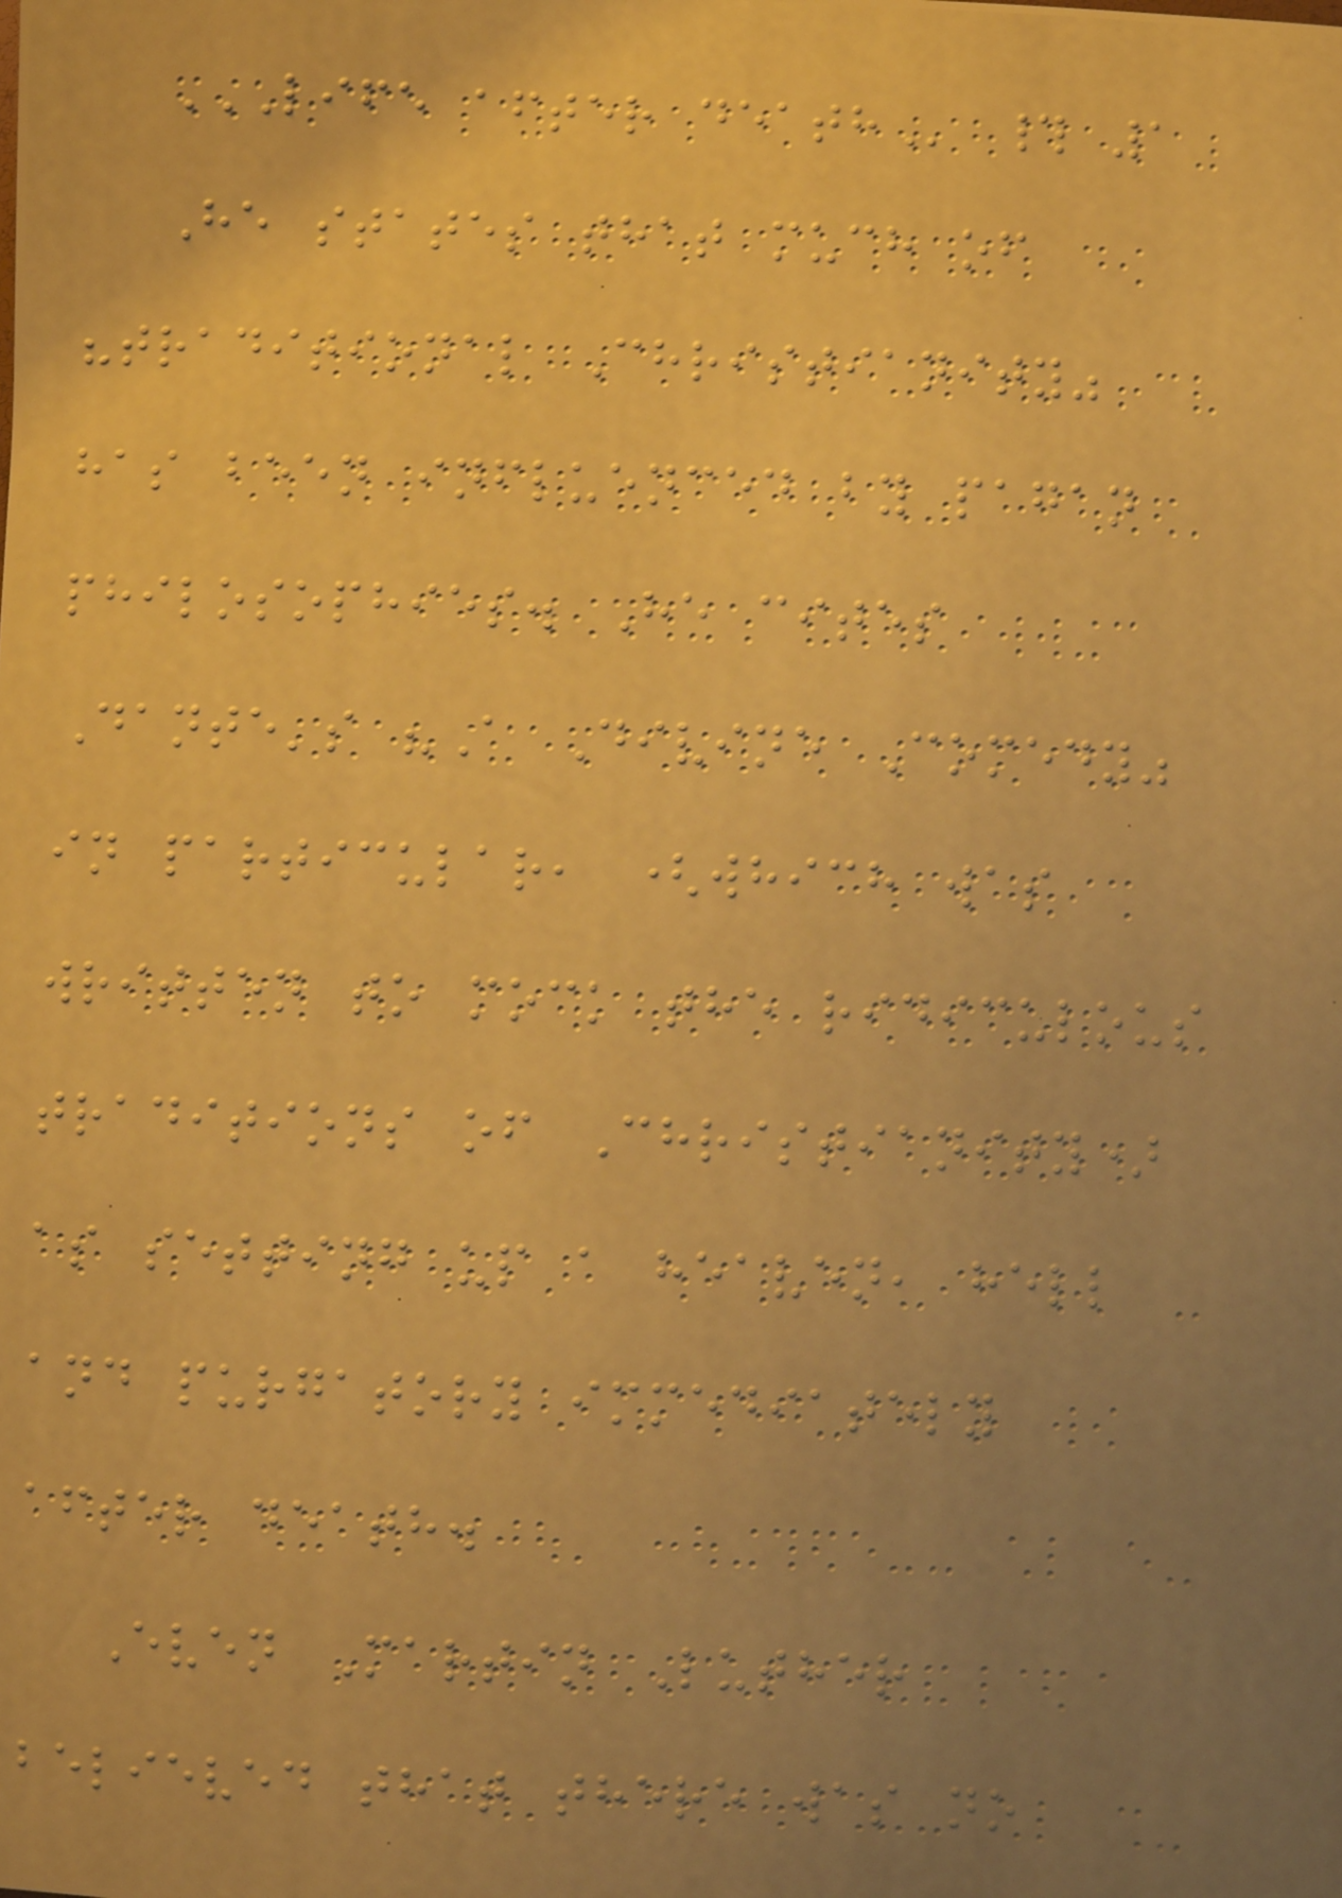LIFE AFTER DEATH # 1
He states that much of
"traditional Christianity"
has been influenced by pagan
philosophies. He cites
Dante's "A Divine Comedy"
in particular, (which was
written to mock the ridiculous
traditions of Christianity)
as setting up a heaven, hell
and purgatory immediately
after death.
Even Martin Luther
believed that there was no
